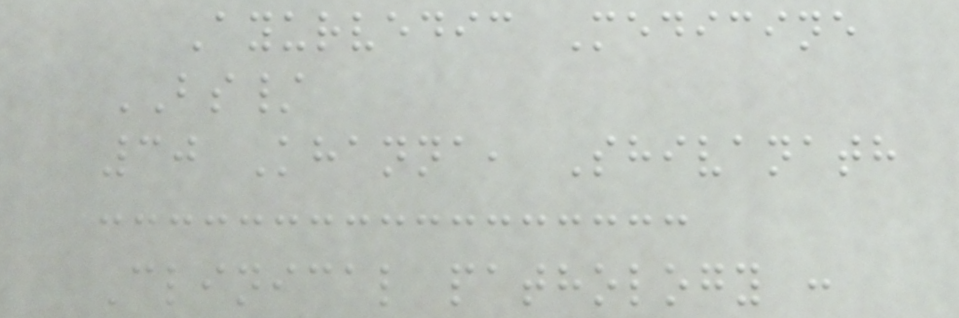Ayurvedic Medicine
BS/
30 Khanna, Shivanath
Clinical pathology :
